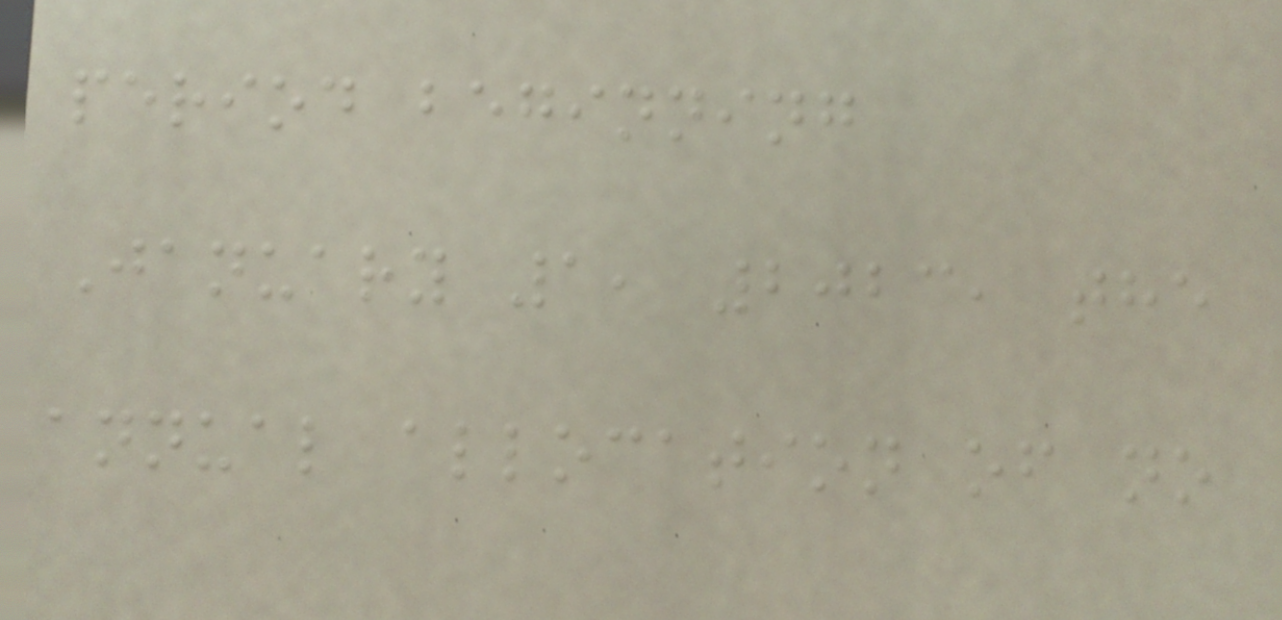period beginning
January 1, 2023, the
annual allocation of no
